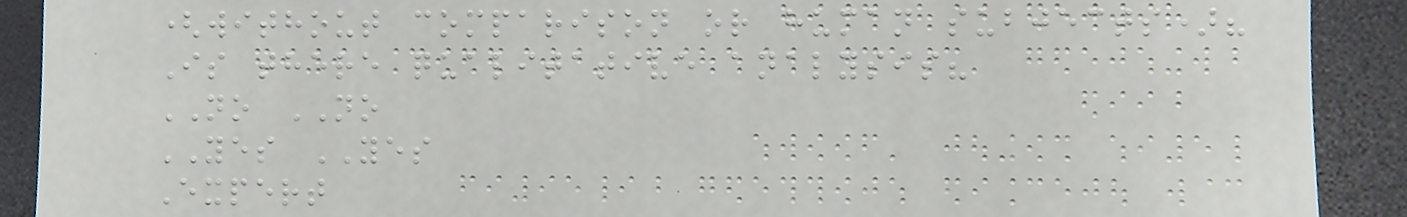(without comparison or human subjects)?
Is there qualitative analysis?
NO NO
YES YES
Expert
